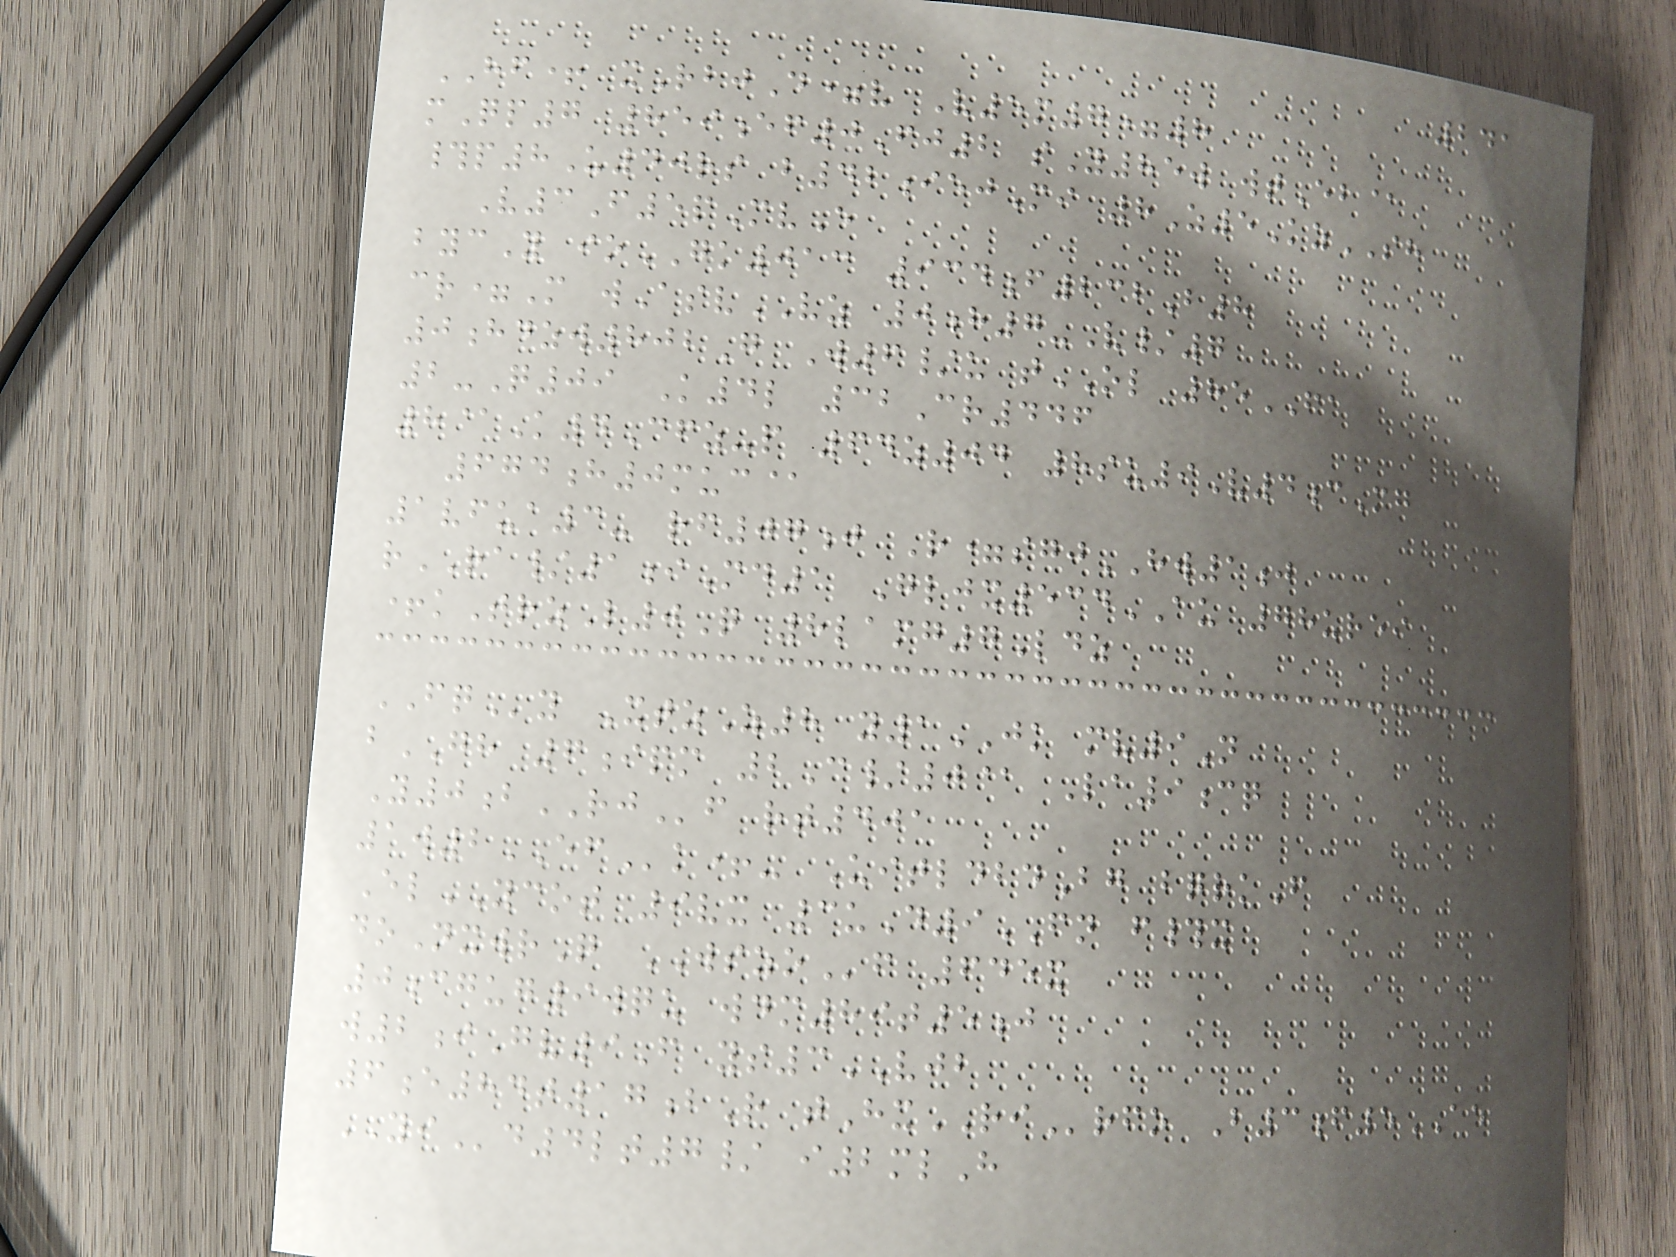241
HF+ xRbjD=v V5m7=8
mQp7 859ef0Fj2 sY85w wtEb@
#p8U40rs b42iejMi 8Z5KzSH
V3F5pMvE
bycY ioGK013 934f232B8
cr=M wAsvVZ 0h7-V/7
0hdzw802G W6/u tOL 85FA
2-Q09 K4l 32Cr446
8@K4Cfz-p 64z04 8su9V4cMg
674h0muc@
1vfua3- rf07j R=sgjHW1j
rRA/1iMd1 Gljx534AU 78urei
+kTrzL0Q 8lamg7Ldz
FQy XtzZ8 y1JK mv9N
bGH 6ipm 2C/0@ La9cq
Y0bRJf rt401
1w2EFk+- UitldbdBg bqrkF
ElYCOT 9vx 3uD9FN f#x
doNxwrQ WSZOf 645x
0cgug9wqu wdm89t5j
w2iGv9F ys3VJB
6e84t17bR tHxRIrfo B3f5AE
YId4lt7/ i2mlH
